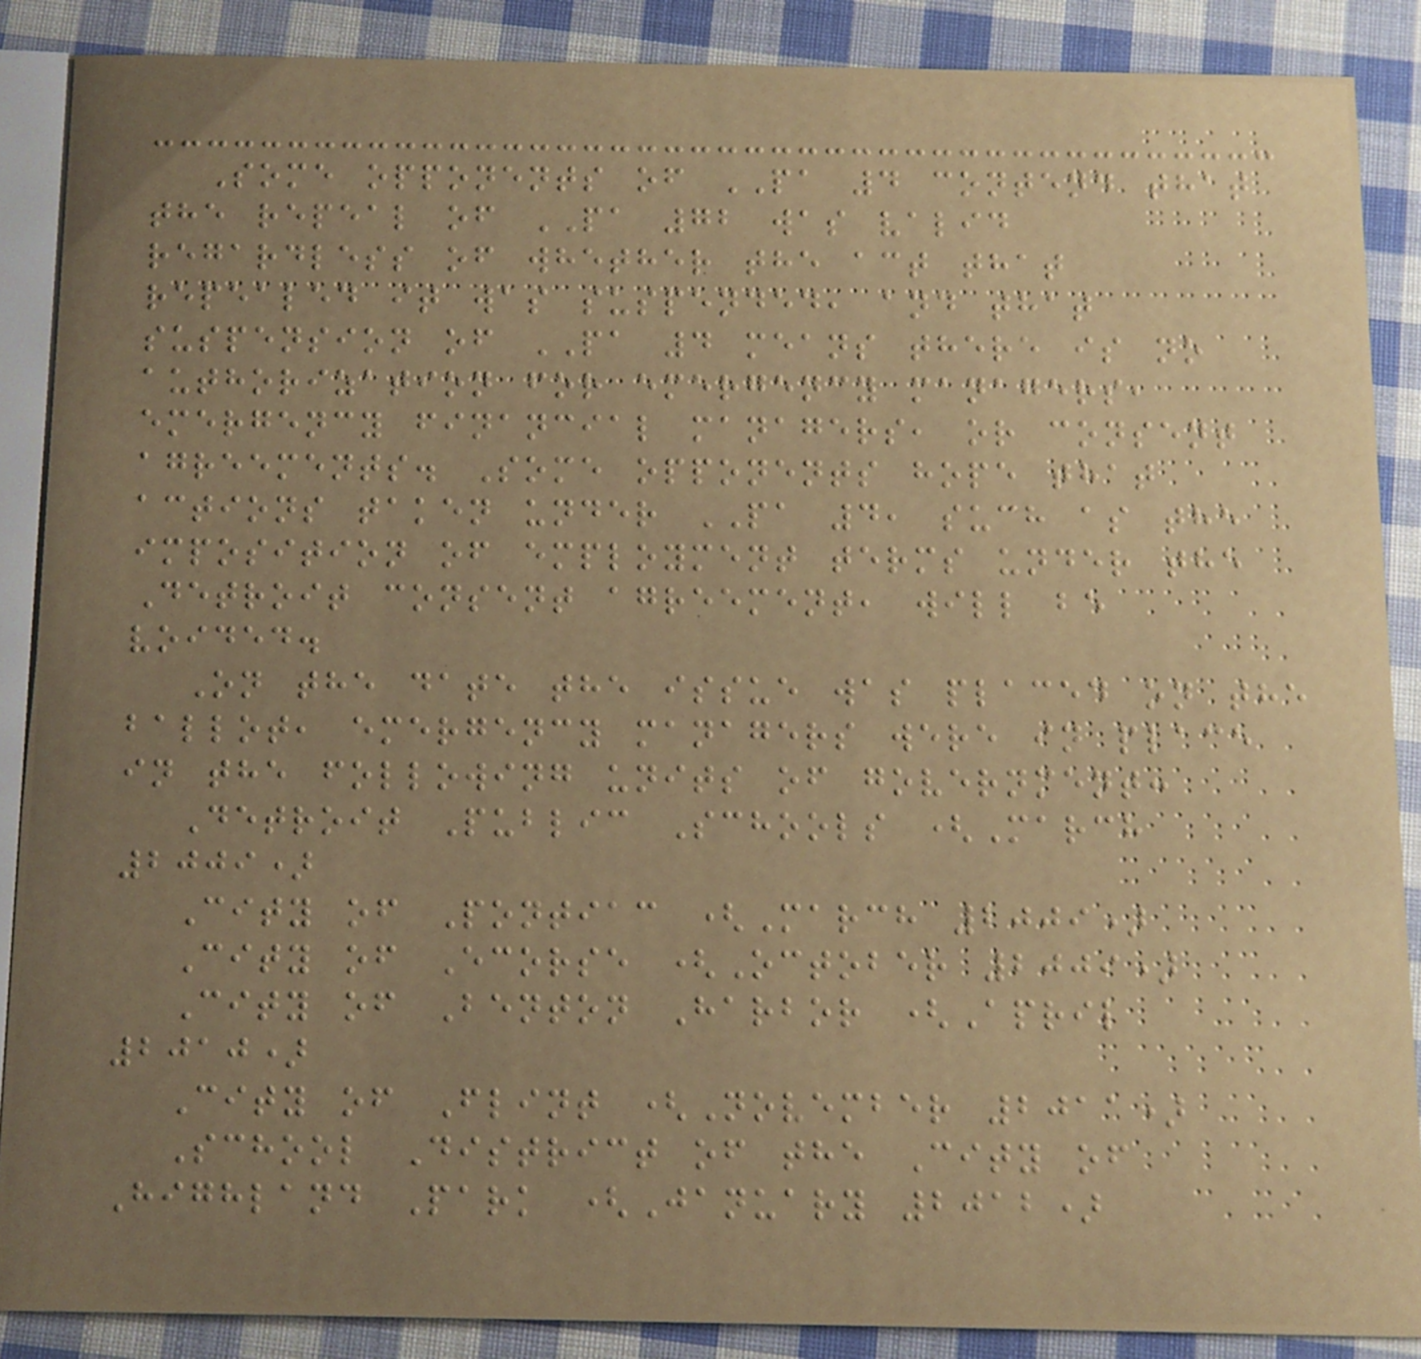Some opponents of PA 4 contend that
the repeal of PA 72 was valid
regardless of whether the act that
repealed it was suspended, and that
suspension of PA 4 means there is no
authorization for emergency managers,
emergency financial managers, or consent
agreements. Some opponents hope that
actions taken under PA 4, such as the
imposition of employment terms under the
Detroit consent agreement, will be
voided.
On the date the issue was placed on the
ballot, emergency managers were in place
in the following units of government:
Detroit Public Schools (March
2009)
City of Pontiac (March 2009)
City of Ecorse (October 2009)
City of Benton Harbor (April
2010)
City of Flint (November 2011)
School District of the City of
Highland Park (January 2012)
